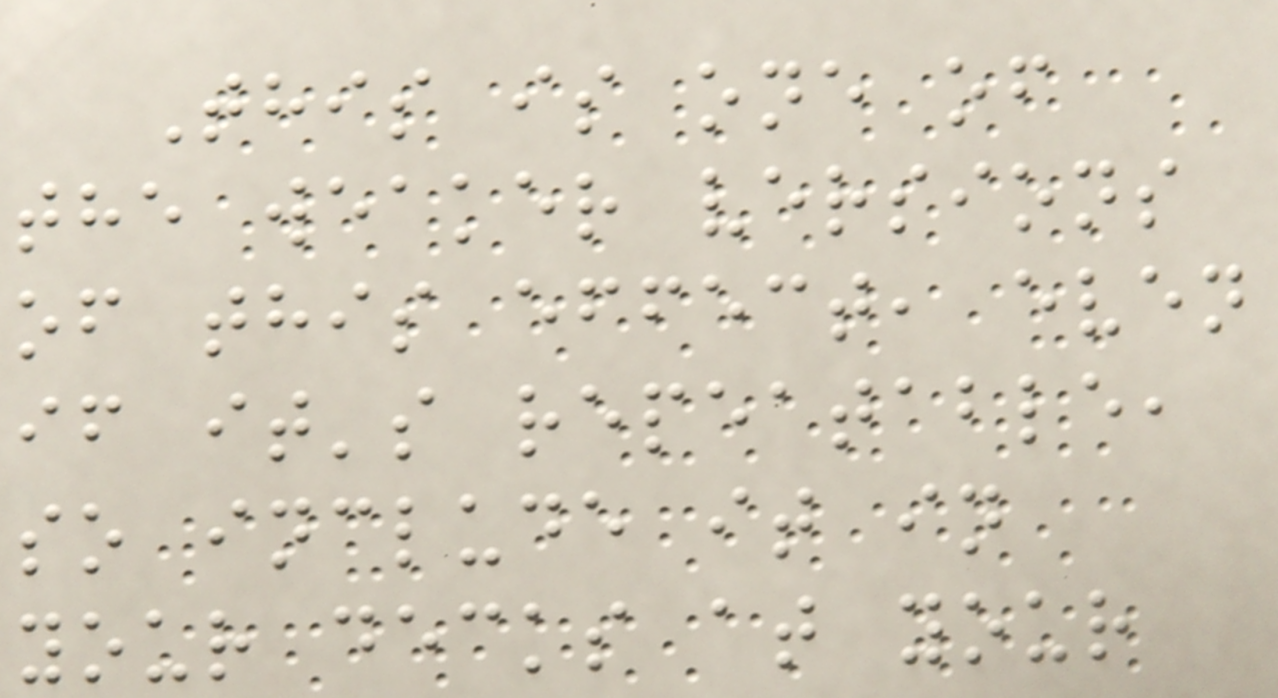This is one of
the weaker versions
of this effect, even
if it's repeatable,
so include it in
your decks at your
